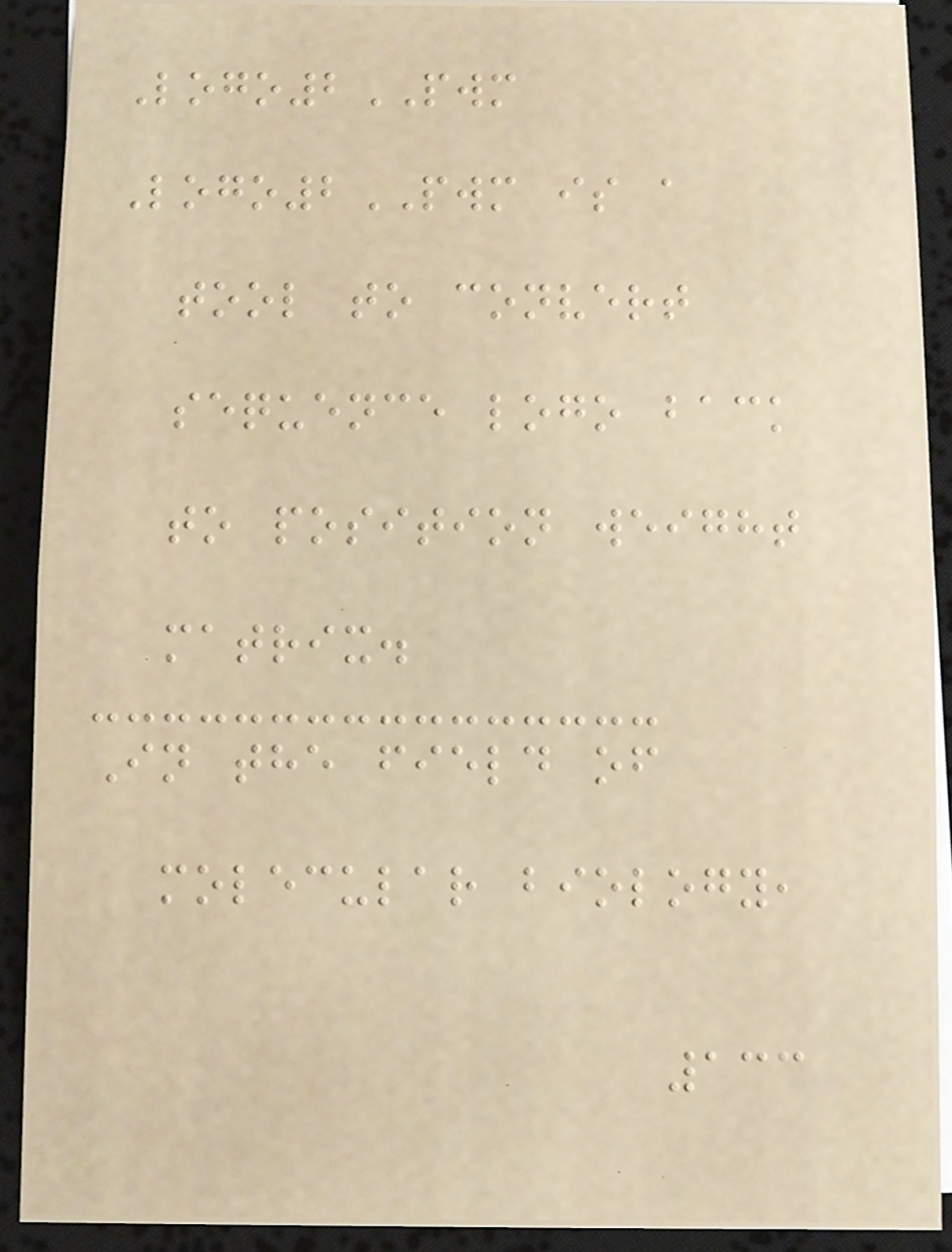Logo2PWM
Logo2PWM is a
tool to convert
sequence logo back
to position weight
matrix.
In the field of
molecular biology,
133
